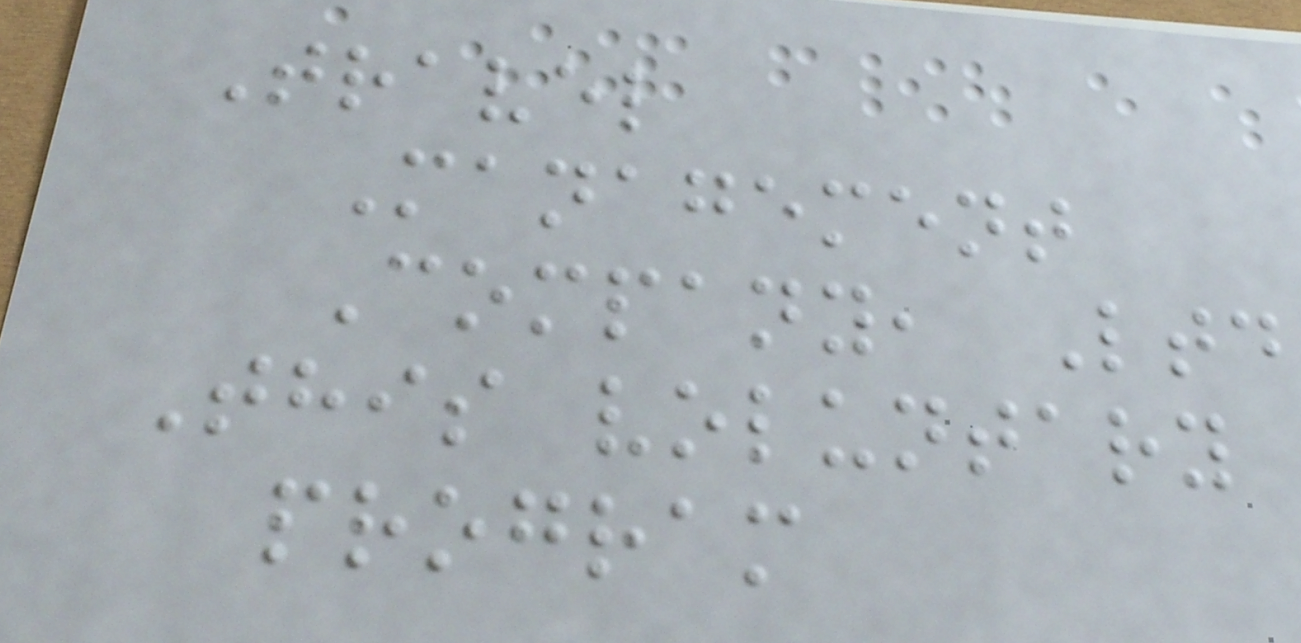Travel
Management
Company, Ltd
This voluntary
program
